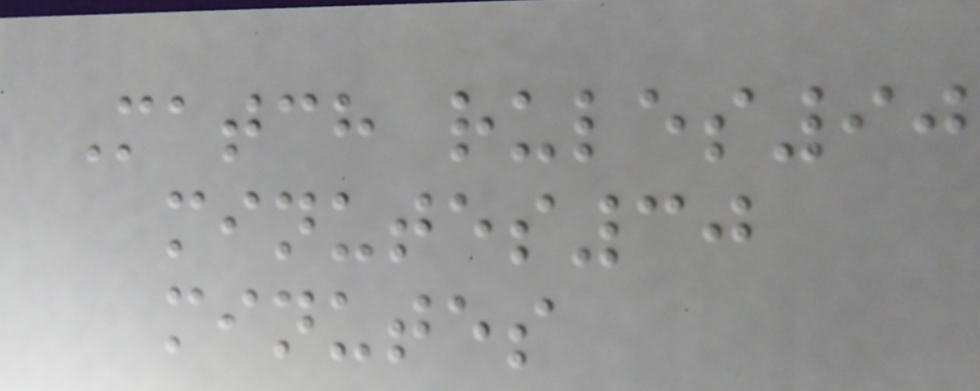Match rules90
minutes30
minutes
